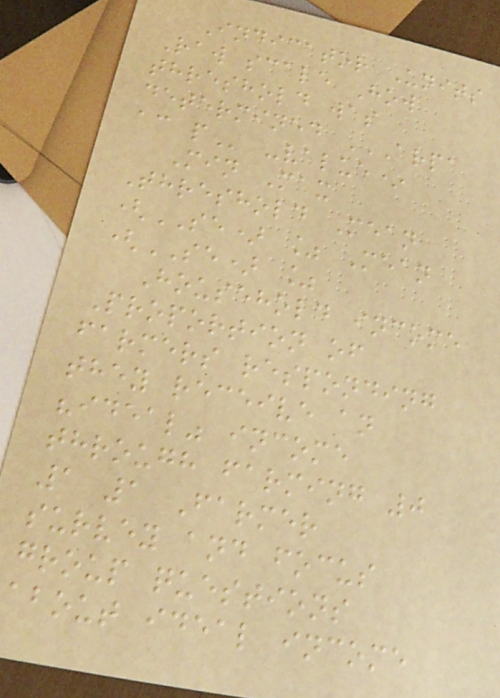Indicator Units
Raw scale How
threshold was
determined ARPA
AC P -value*
Min Max
Threshold Mean
(SE) % Mean
(SE) %
Household income
Proportion of
farmers responding
they receive an
"ideal" income
through farming 0
1 1 Farmer
survey and focus
group questions
about ideal income
